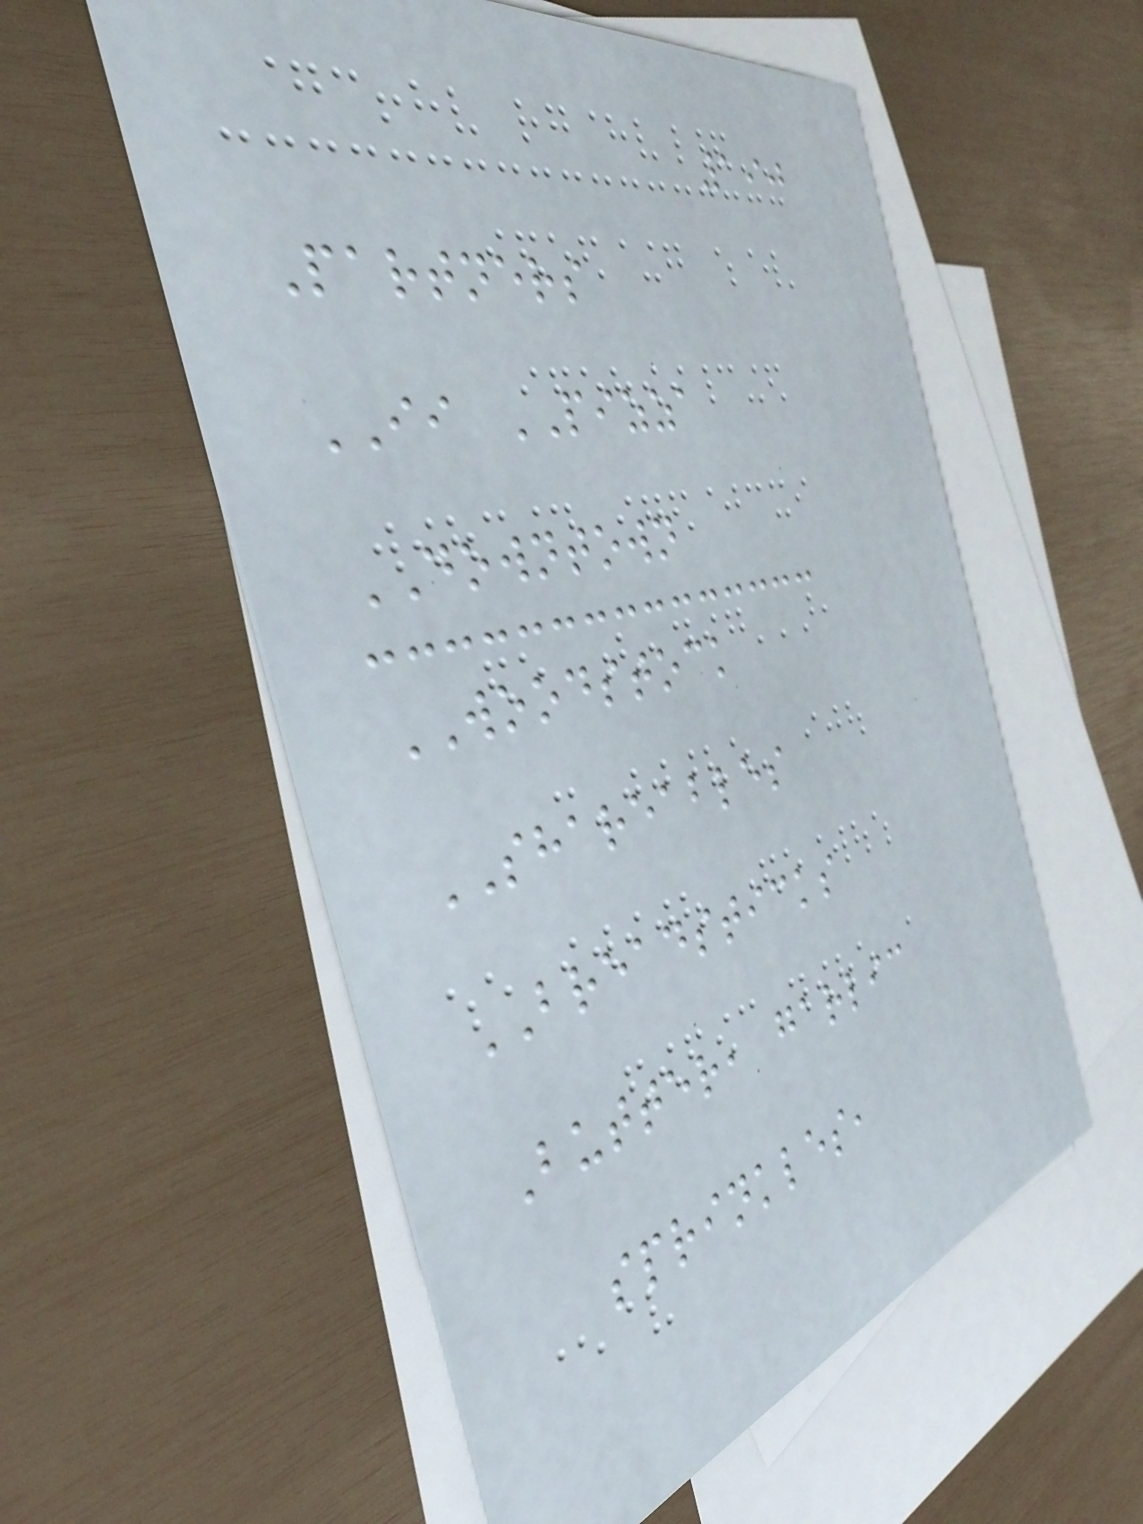190
Partners
II PIZZA
DOWNTOWN
WOODSTOCK
SHAREABLES
BREADSTICKS
Butter, garlic
sprinkles,
